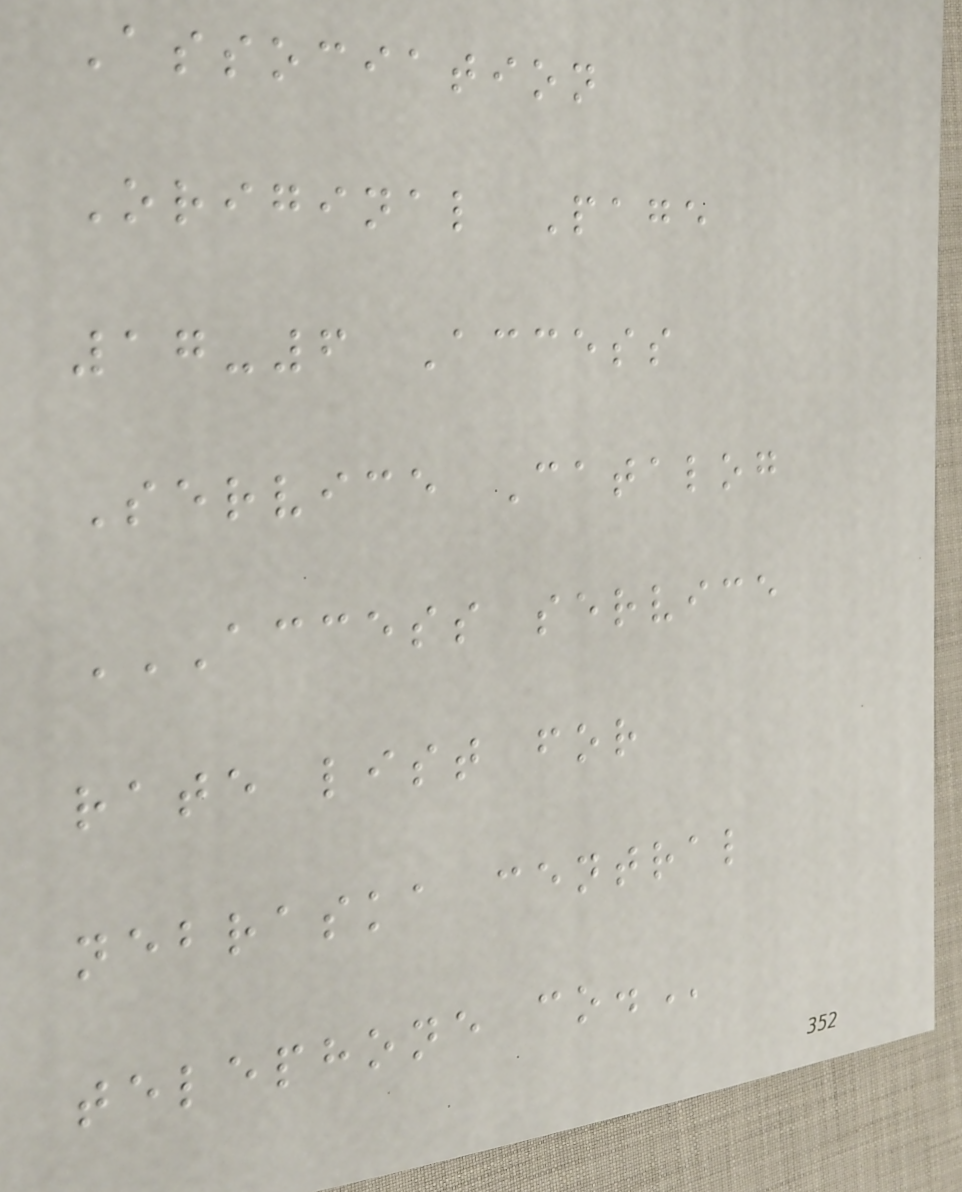Association
Original Page
17-6 Access
Service Catalog
ACCESS SERVICE
RATE LIST FOR
NEBRASKA CENTRAL
TELEPHONE CO.
